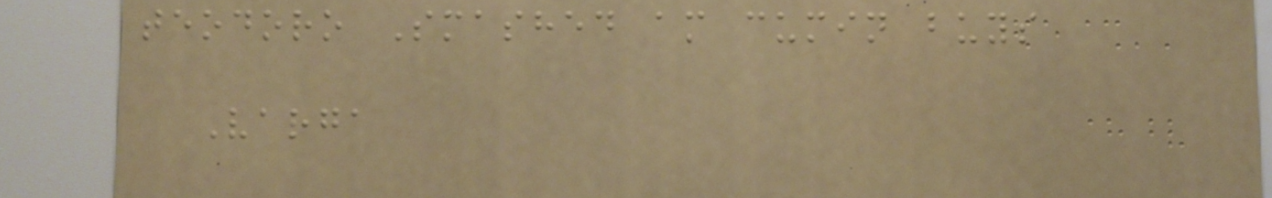teodoro Smashed am cumin buys
Varga
